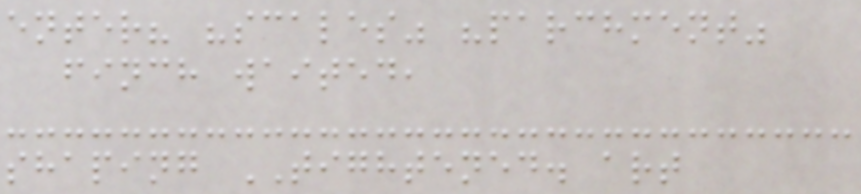enter? "scales" "parchment"
finch waited,
shaping TIGHTENED. art
